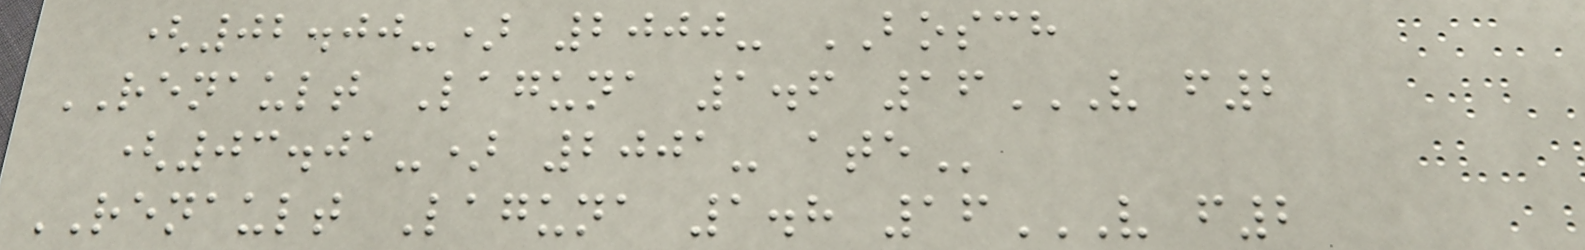(02.00-) 2000- BOSCH
RENAULT Laguna 1.6 16V F2
(03.01-) 2001- ATE
RENAULT Laguna 1.8 16V F2
